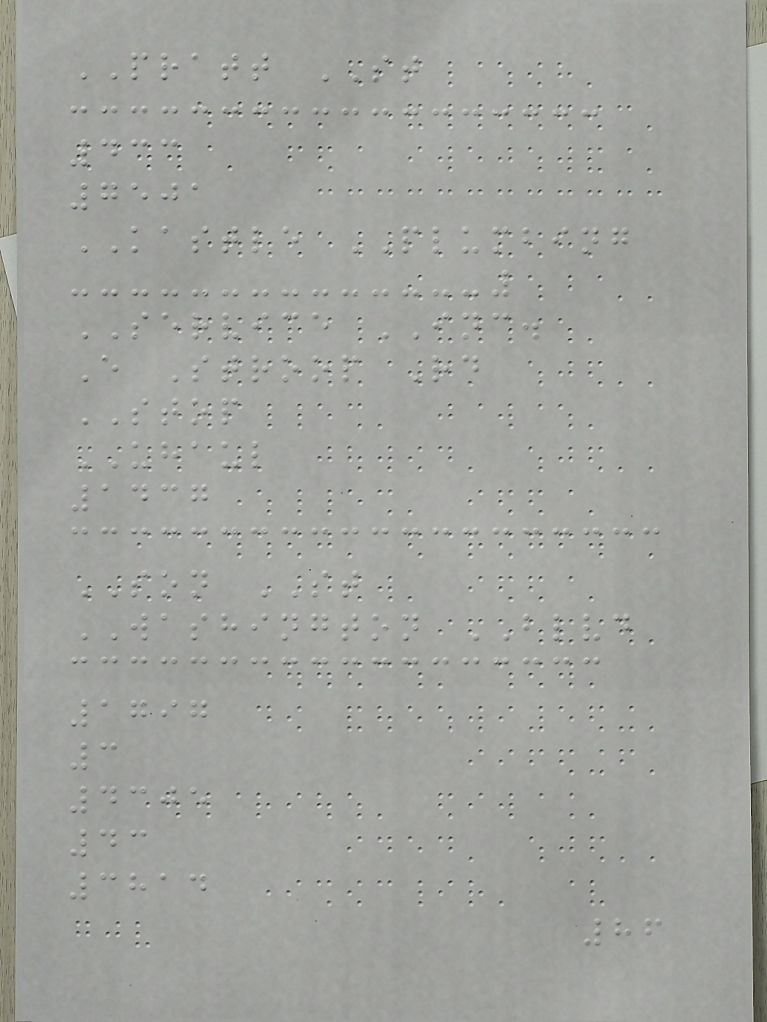PRATT ST
433
7501
KASTLE PLUMBING
SERVICE INC.
E Stroop Rd
STOP
UHAUL
1437
SON ST
WASHINGTON BLVD
1797
3
4305
43
3814
86
